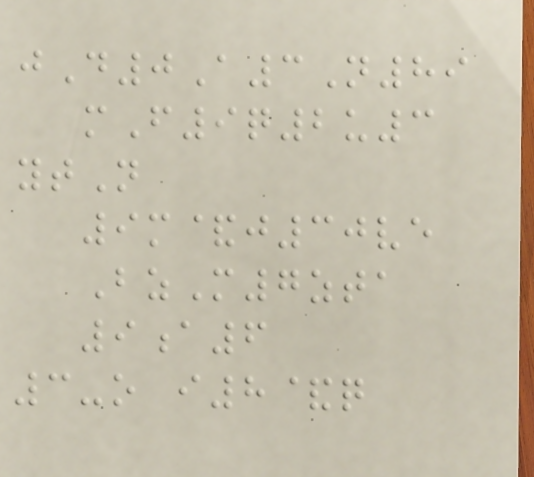jD0A3N89
mF9q2u3
ytN
9m&j30ve
BzM7zta
9a6
3-o i8&q
